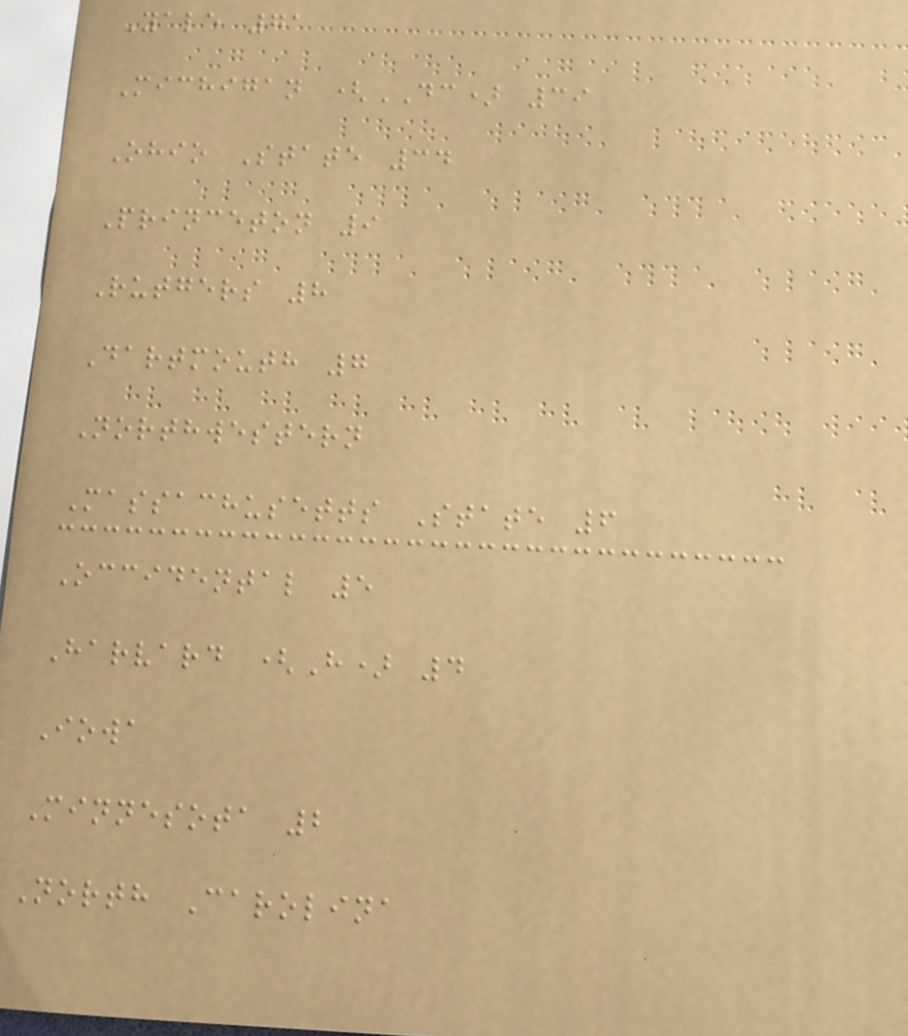Yale 71
Michigan (DC) 39
Ohio State 34
Princeton 9
Rutgers 8
Dartmouth 7
Northwestern
Massachusetts State 6
Occidental 5
Harvard (H) 4
Iowa
Minnesota 2
North Carolina
